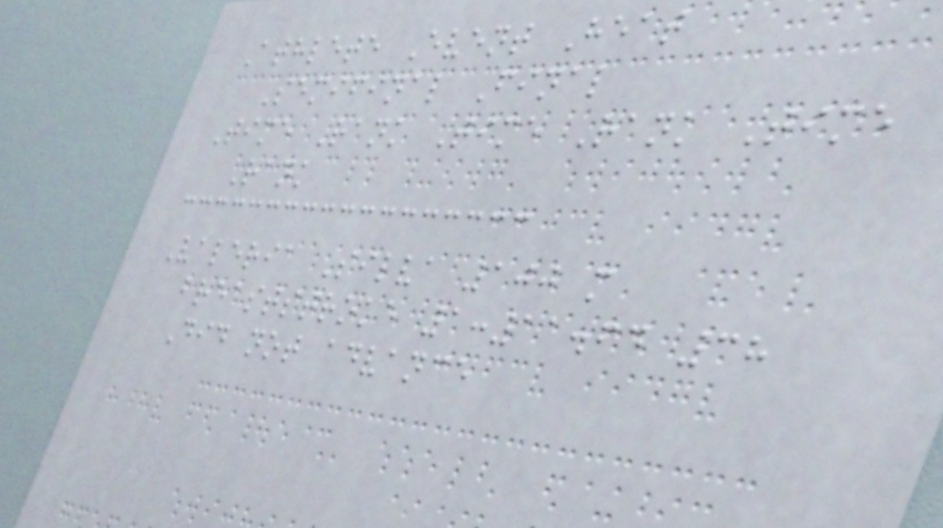Athlete Event Heat
Semifinal Final
Time Rank Time Rank Time
Rank
Valeria Silva 100 m
breaststroke 1:11.64 38
Did not advance
